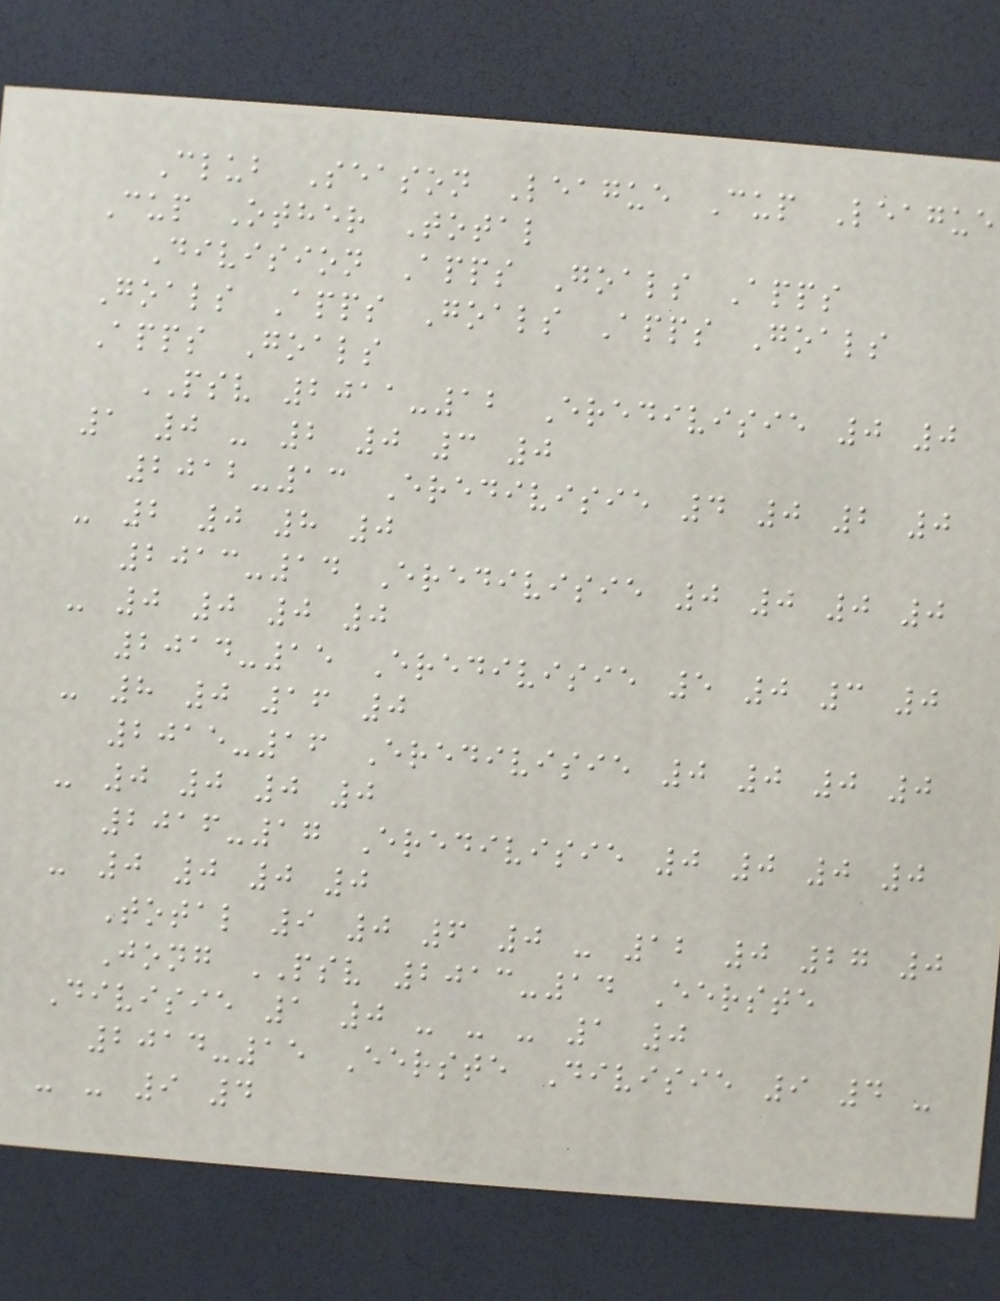Club Season League Cup League
Cup Other Total
Division Apps Goals Apps
Goals Apps Goals Apps Goals
Apps Goals
PSV 2011-12 Eredivisie 0 0
1 0 - 2 0 3 0
2012-13 Eredivisie 4 0 2 0
- 2 0 8 0
2013-14 Eredivisie 0 0 0 0
- 0 0 0 0
2014-15 Eredivisie 5 0 3 0
- 8 0 16 0
2015-16 Eredivisie 0 0 0 0
- 0 0 0 0
2016-17 Eredivisie 0 0 0 0
- 0 0 0 0
Total 9 0 6 0 - 12 0 27 0
Jong PSV 2013-14 Eerste
Divisie 1 0 - - - 1 0
2014-15 Eerste Divisie 9 4 -
- - 9 4
